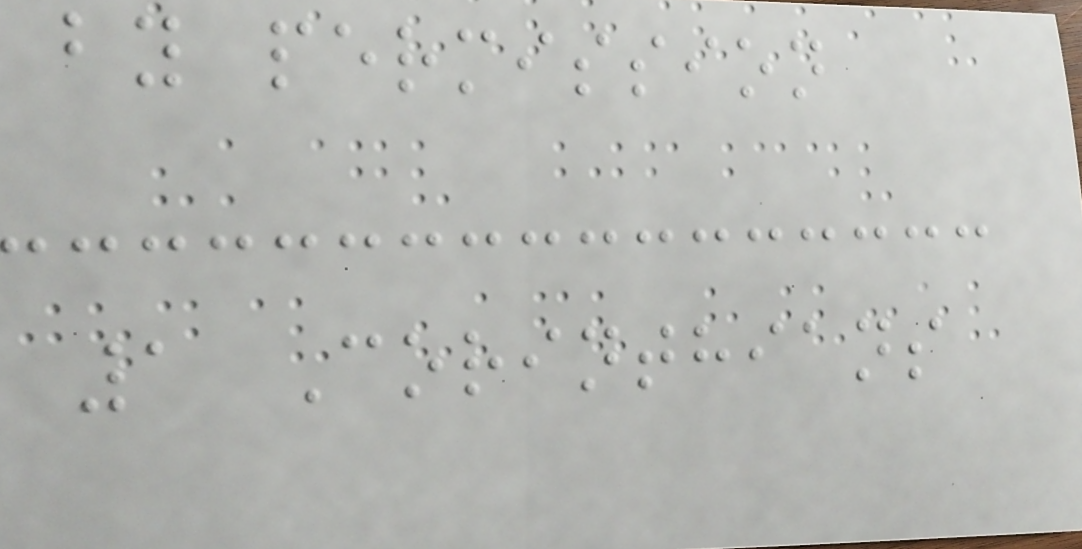by permission
1 Corinthians
